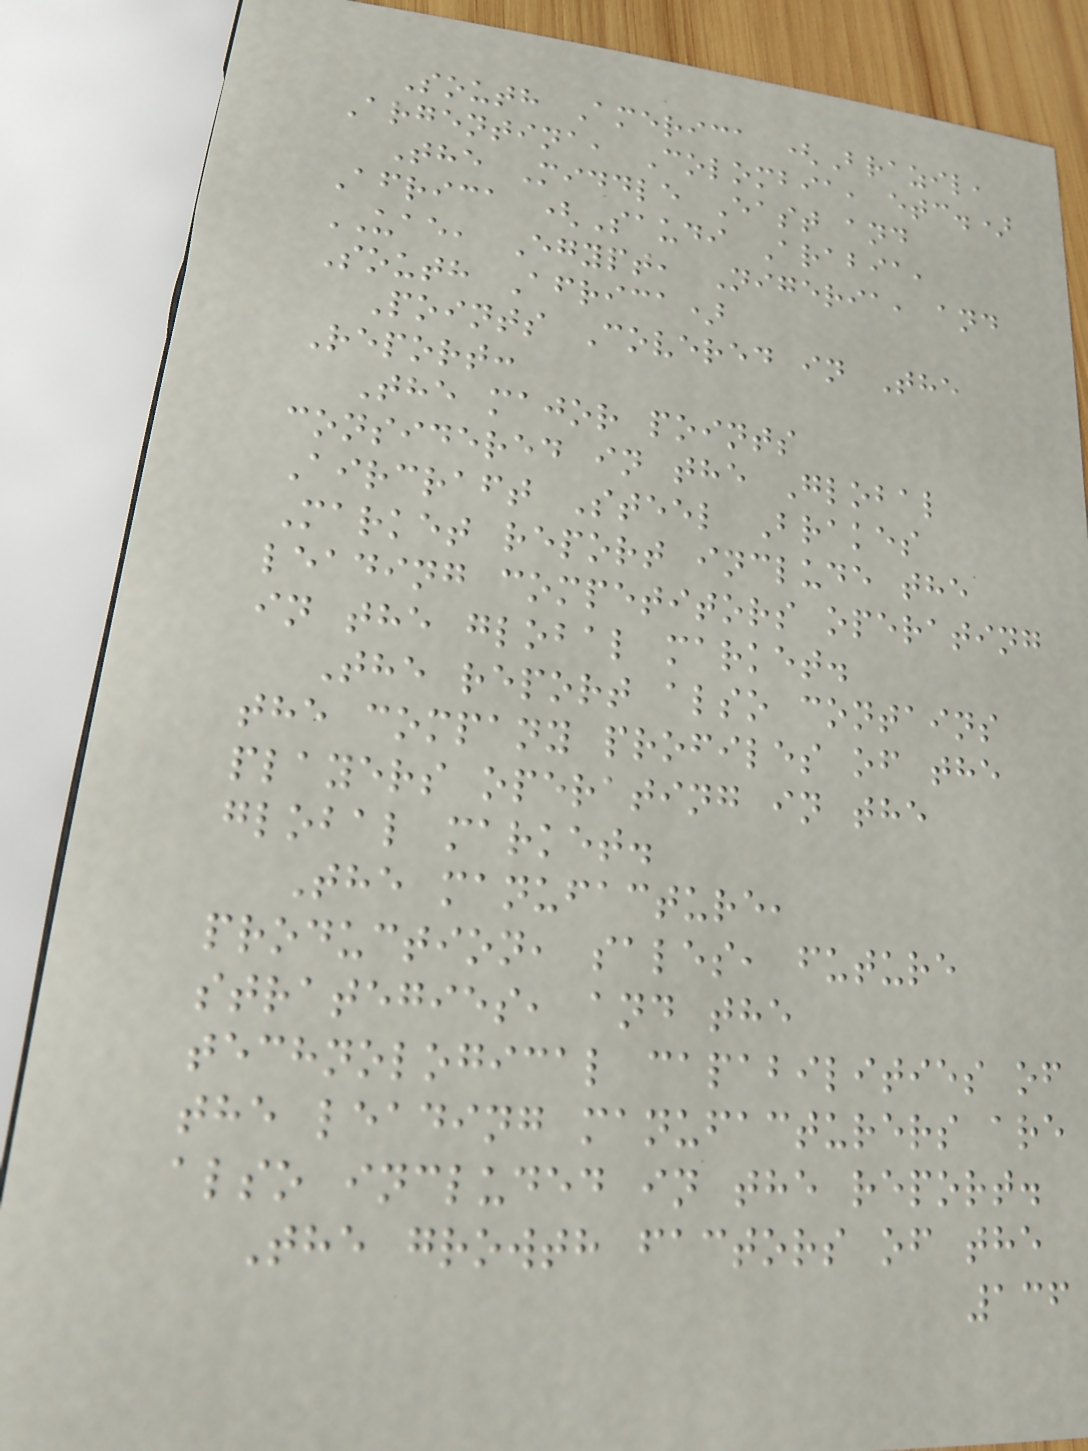South America (Brazil,
Argentina, Colombia, etc.)
The Middle East and
Africa (Saudi Arabia,
UAE, Egypt, Nigeria, and
South Africa)
Points Covered in The
Report:
The major points
considered in the Global
Aircraft Steel Brakes
Market report include the
leading competitors operating
in the global market.
The report also contains
the company profiles of the
players operating in the
global market.
The manufacture,
production, sales, future
strategies, and the
technological capabilities of
the leading manufacturers are
also included in the report.
The growth factors of the
136
